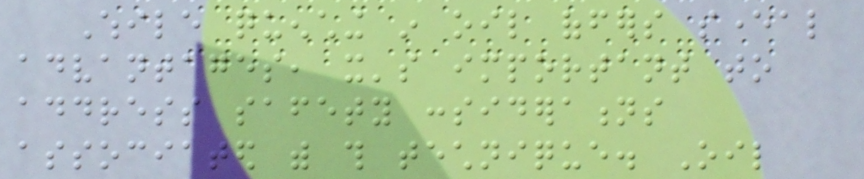While quenching in oil offers several
advantages, it's important to
address safety considerations
associated with this technique. Oil
